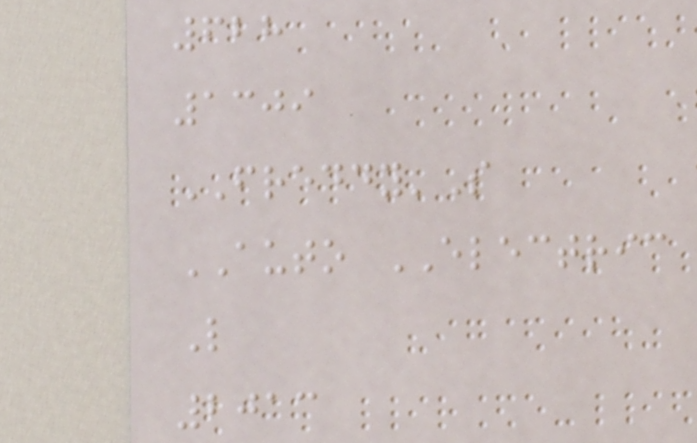628
1309
FREDDY'S
AUTO ELECTRIC
L
2013
